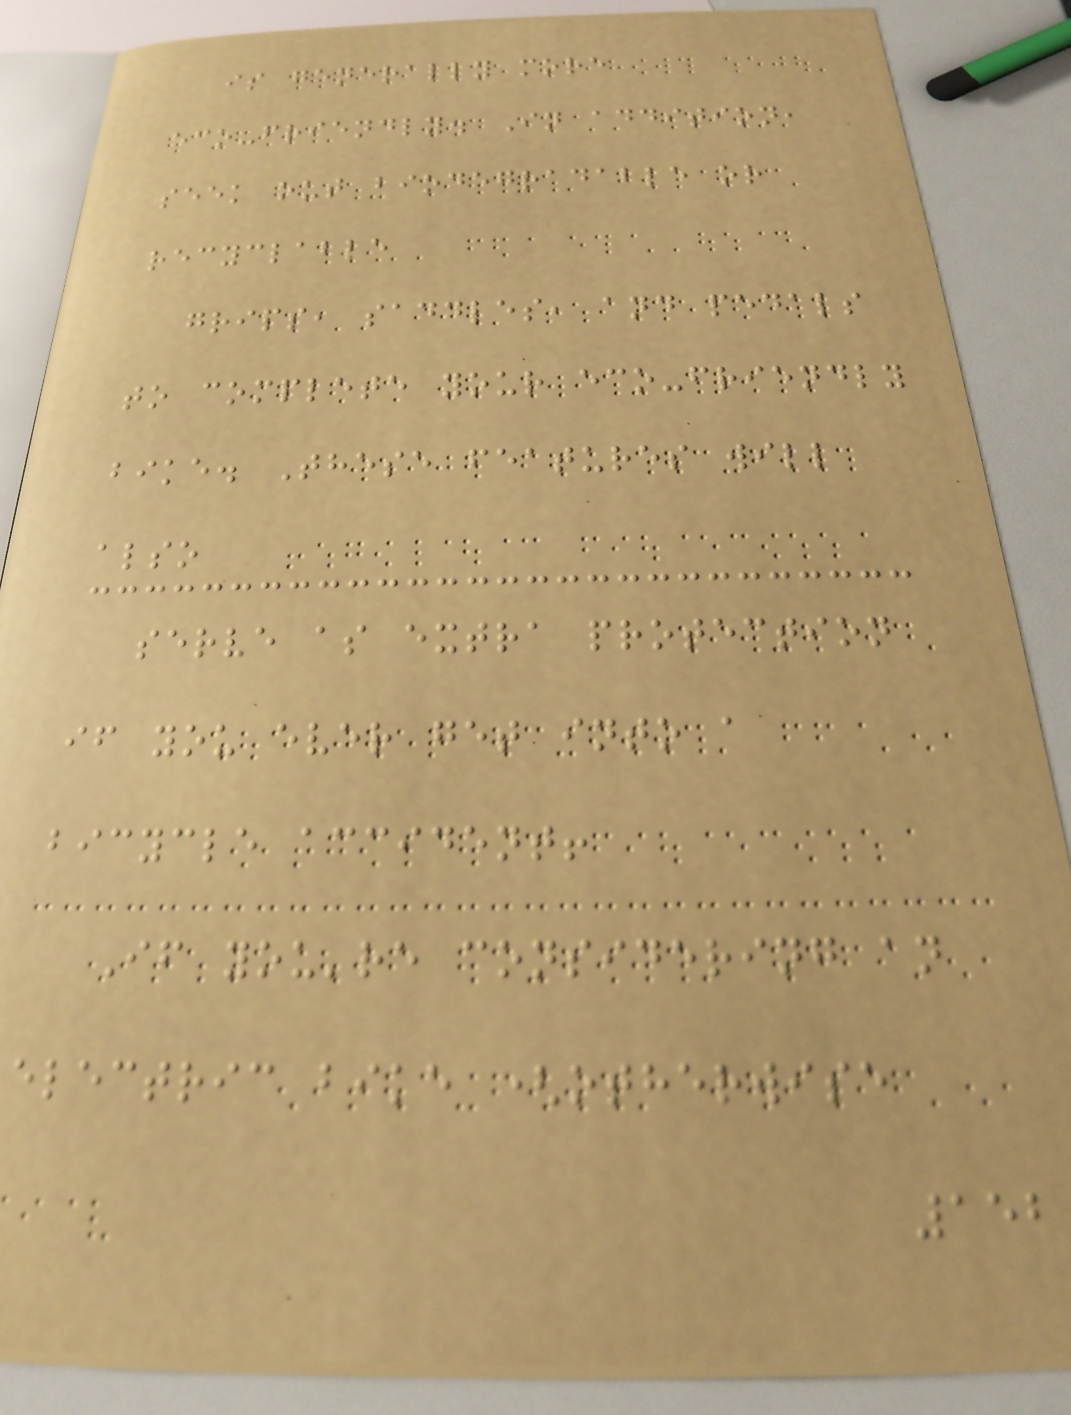is generally more
eco-friendly. In addition,
seek out biodegradable or
recyclable
grips, saddles, and pedals
to complete your eco-friendly
bike. These features will
also
serve as extra protection
if you ever get into a
bicycle accident!
If you're considering an
electric bike (otherwise
152
